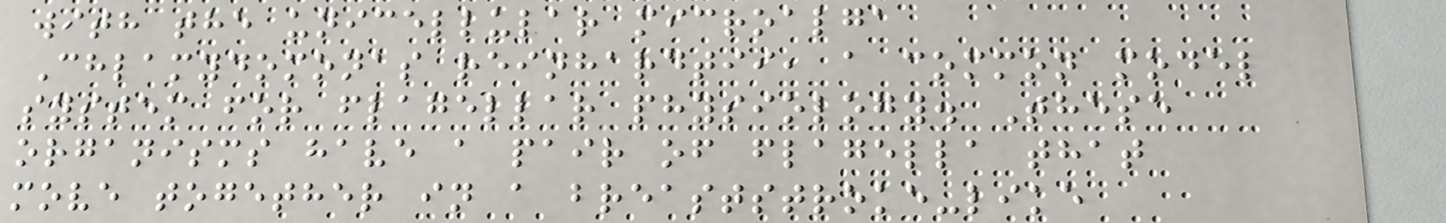with the unicellular microalga
Chlamydomonas reinhardtii, a common model
system for flagellar physiology. These
organisms have a pair of flagella that
move together in a breaststroke-like
